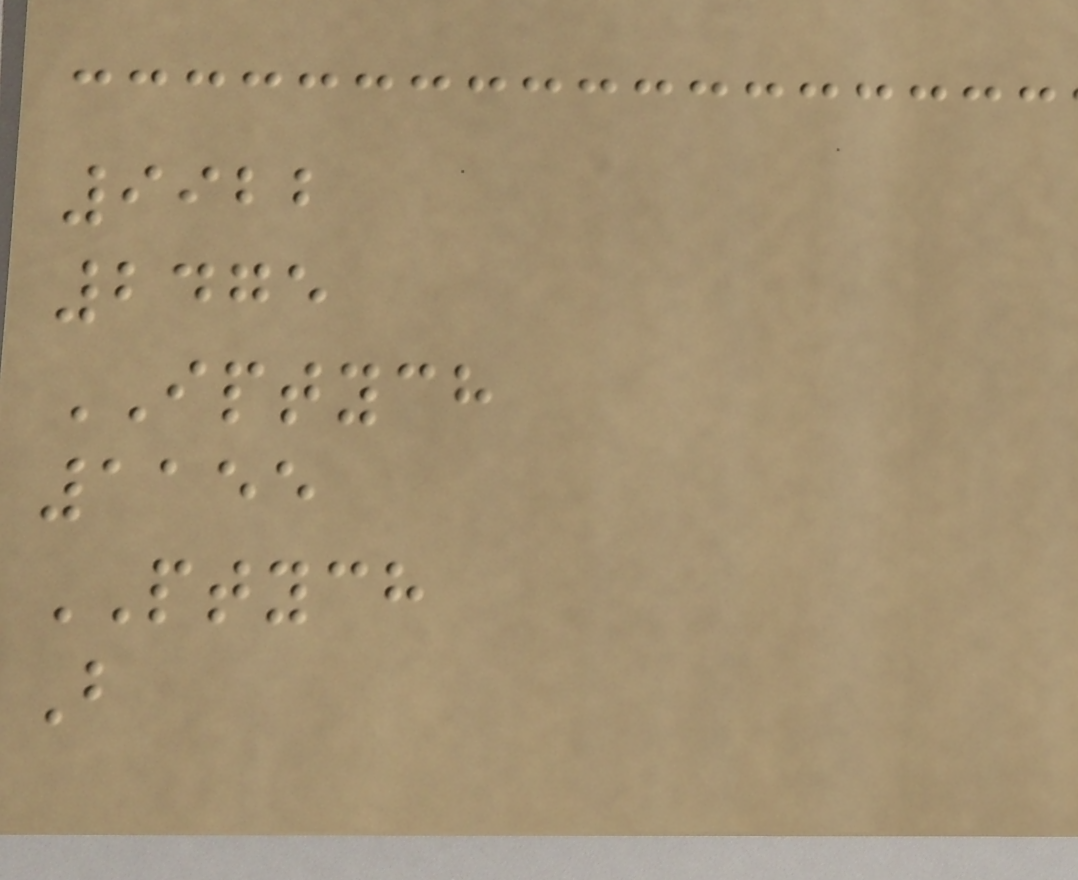9922
2475
IPTYCH
1155
PTYCH
B
